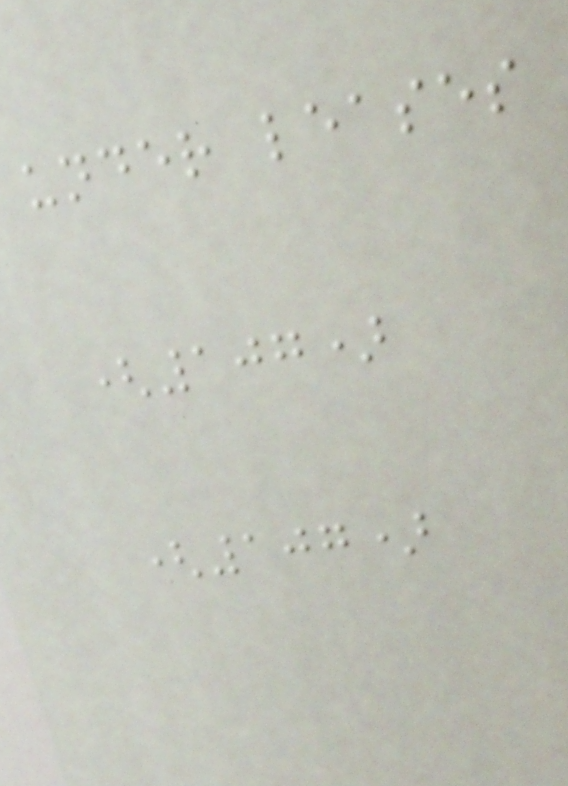under leases
(107)
(107)
